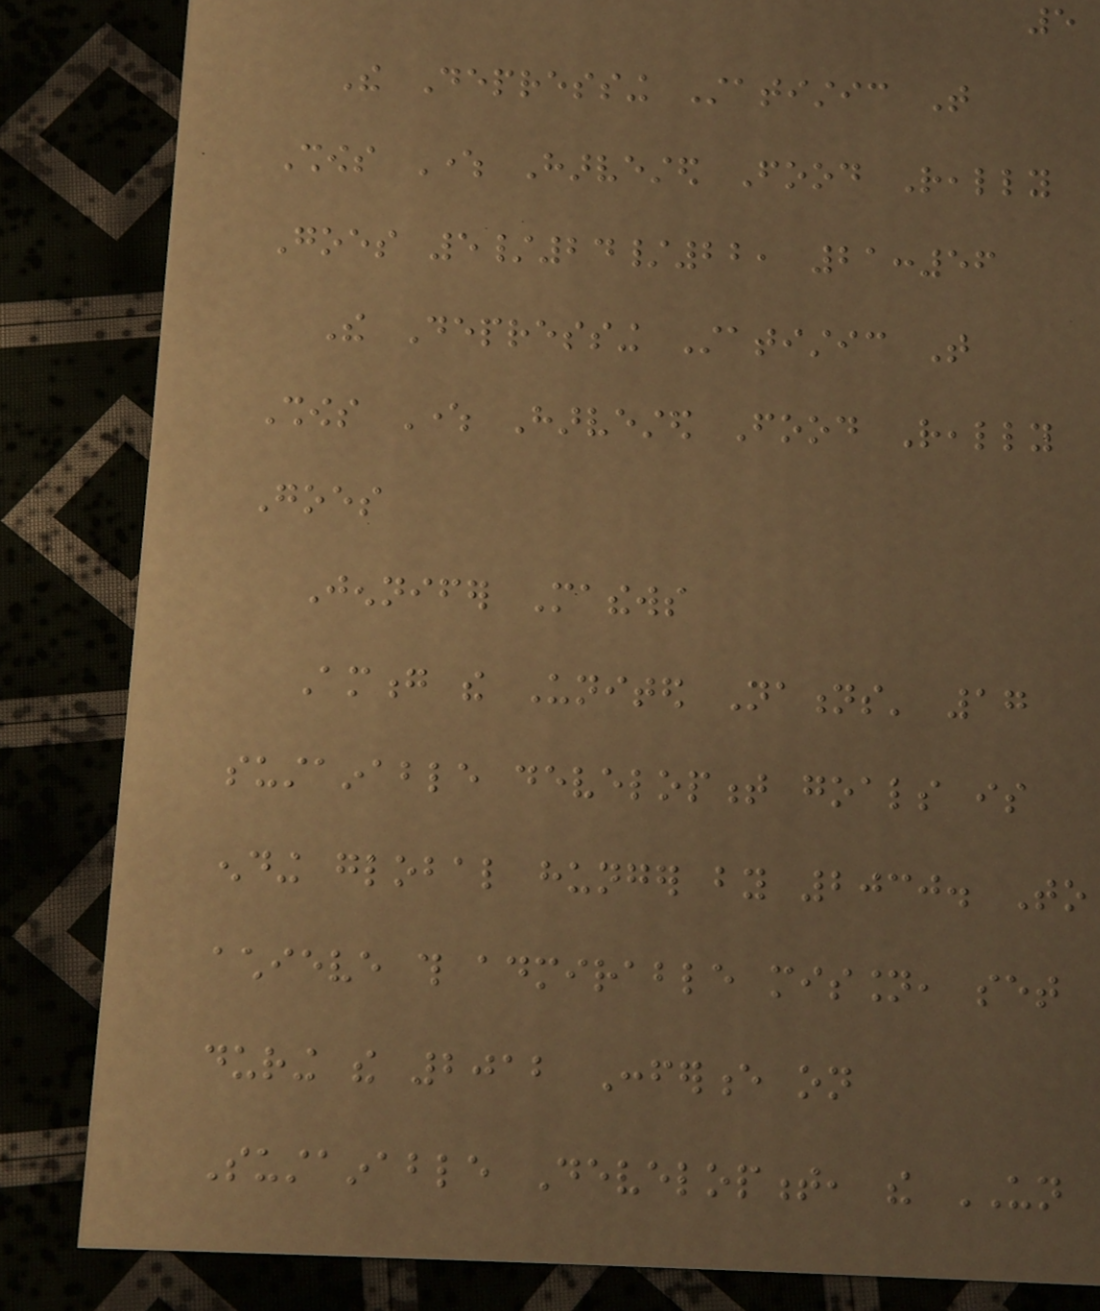5
The Depressing Statistic That
Shows Where Harvested Food Really
Goes 5/24/22, 21:56
The Depressing Statistic That
Shows Where Harvested Food Really
Goes
Jennifer Mathews
Among the United Nations' 17
sustainable development goals is
ending global hunger by 2030. To
achieve this admirable mission, set
during the 2012 Conference on
Sustainable Development, the UN
